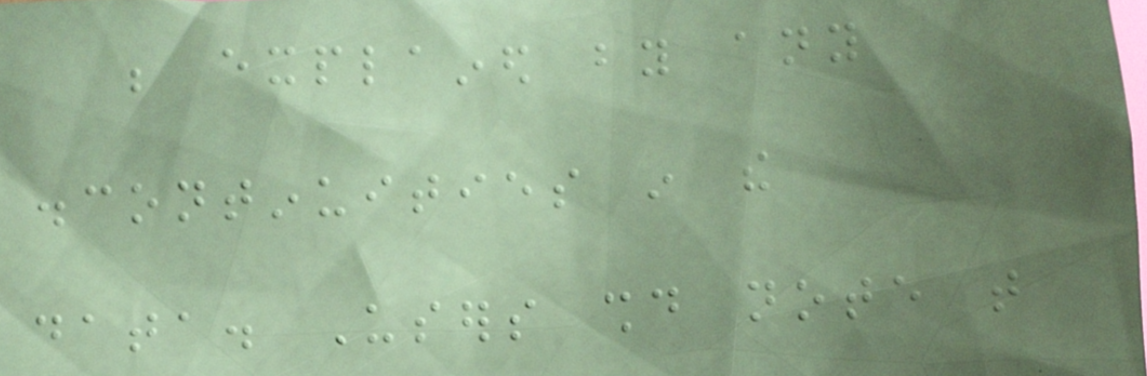be explained by any
discontinuities in the
data. Users should note that
